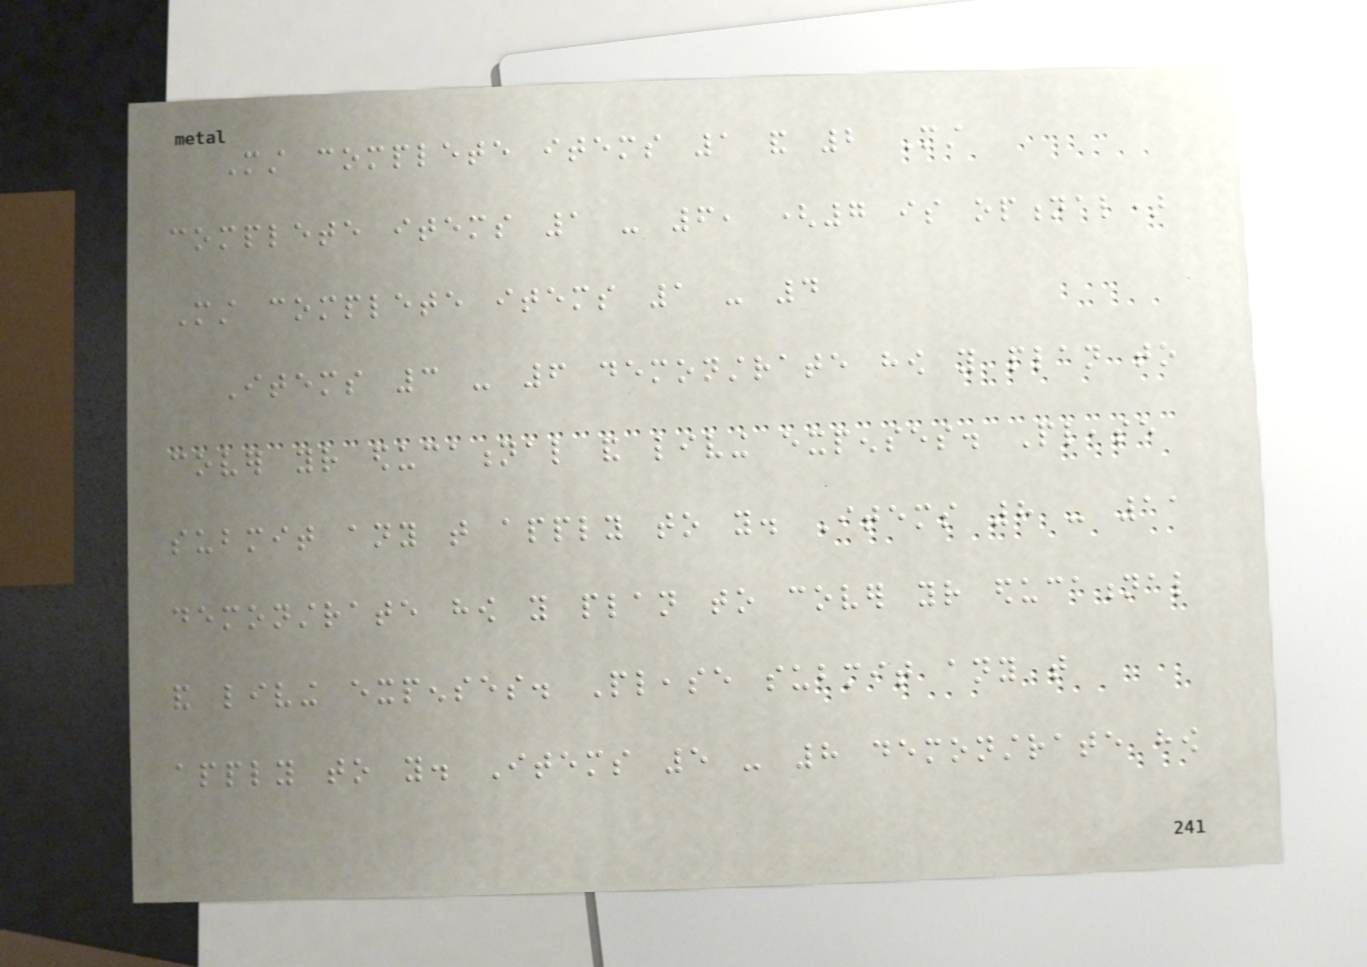Must complete items 1 and 2 Must
complete items 1 - 6, (7 is optional)
Must complete items 1 - 4
Items 3 - 6 demonstrate how you plan to
cover your educational and living expenses. Please
submit any that apply to you. Items 8 - 11
demonstrate how you plan to cover your educational
and living expenses. Please submit any that
apply to you. Items 5 - 8 demonstrate how
